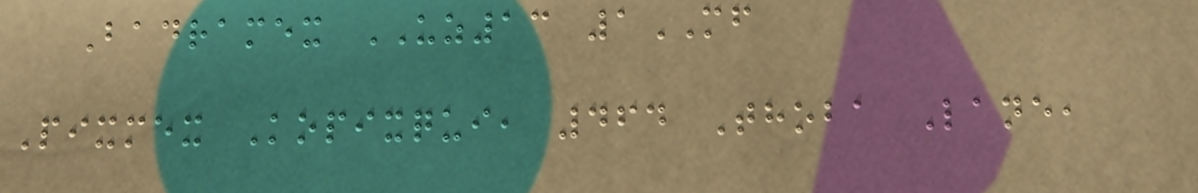Badramex UZ13 1MF
Pixmex Kopixqui, 464 Thoba Lane,
